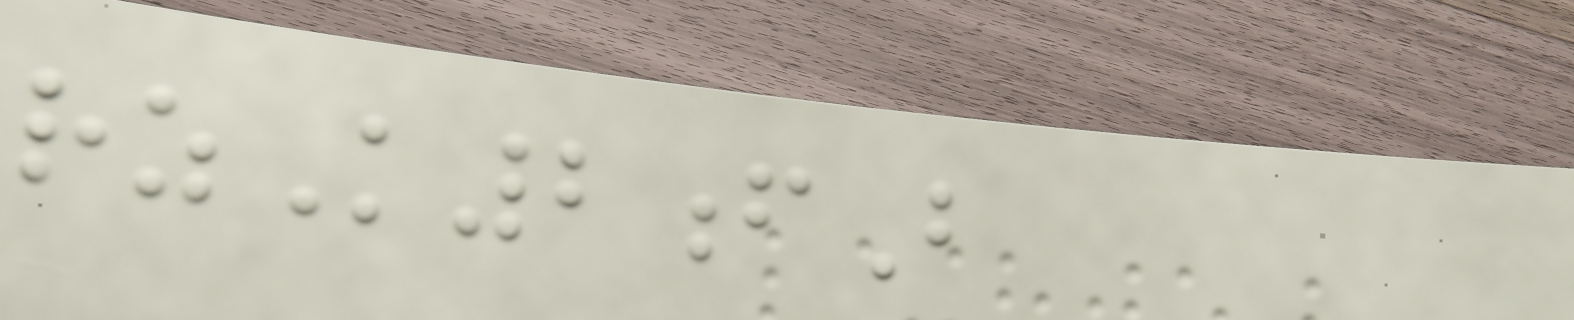rzK2fB
